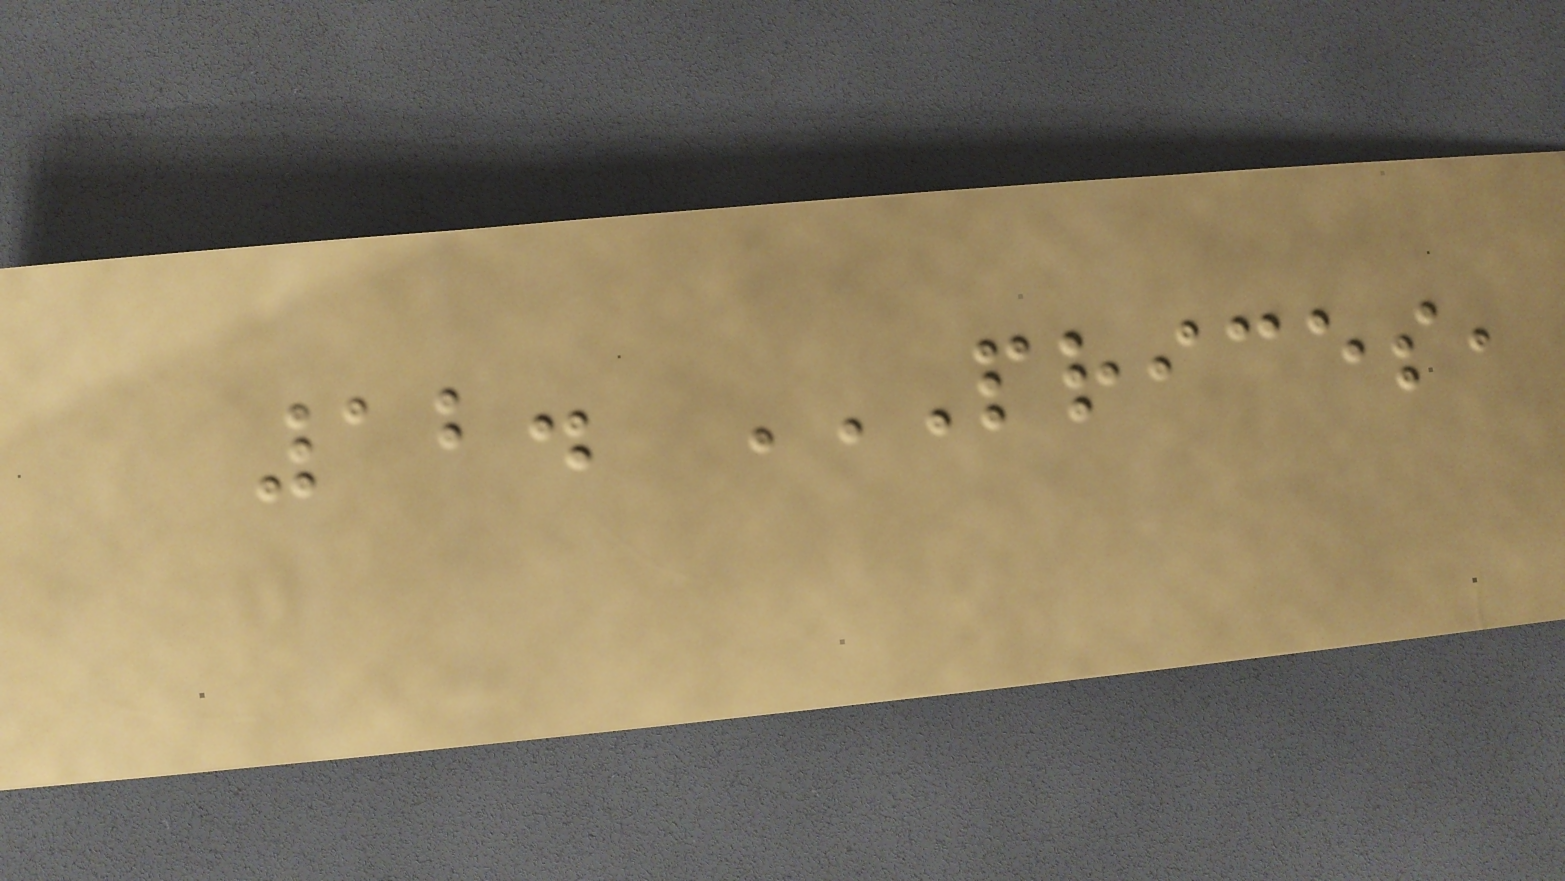12. PRICES,
